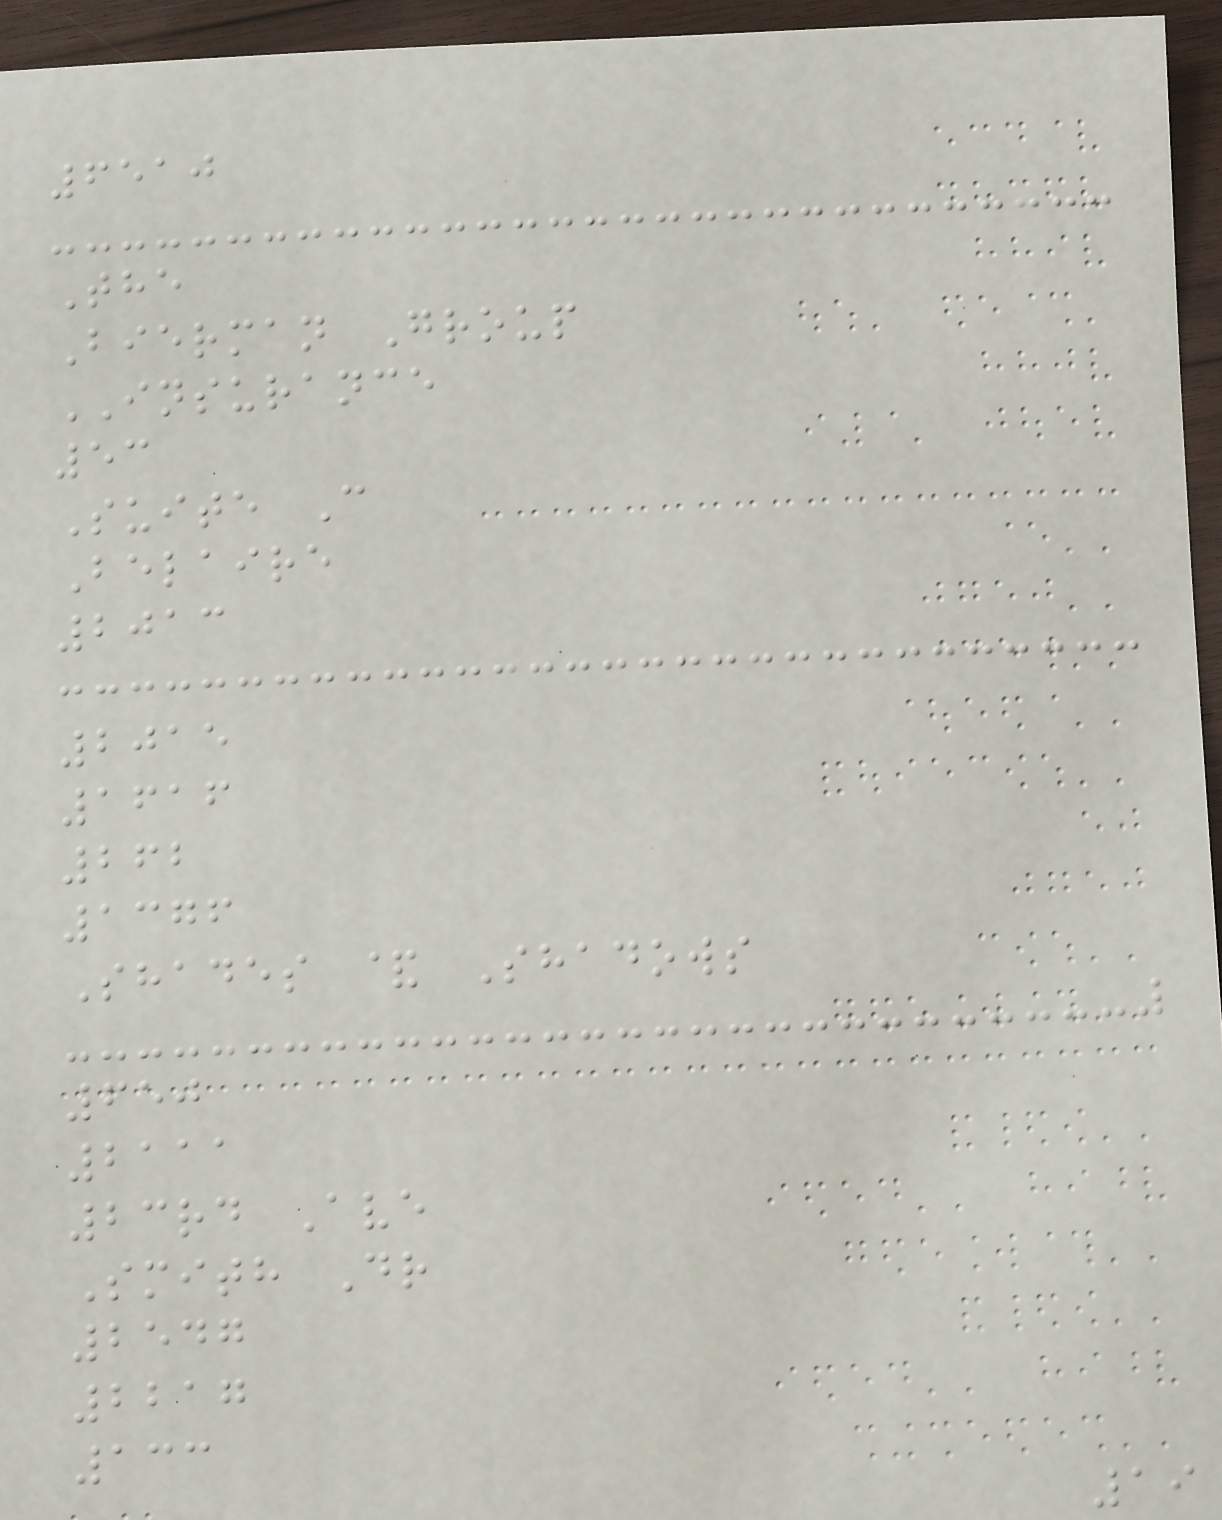6510
The
Bierman Group
INSURANCE
53
Suite C
Belaire
2013
2015
1616
262
1376
Shades & Shadows
650
2111
23rd Ave
Smith Dr
2547
2217
133
19
